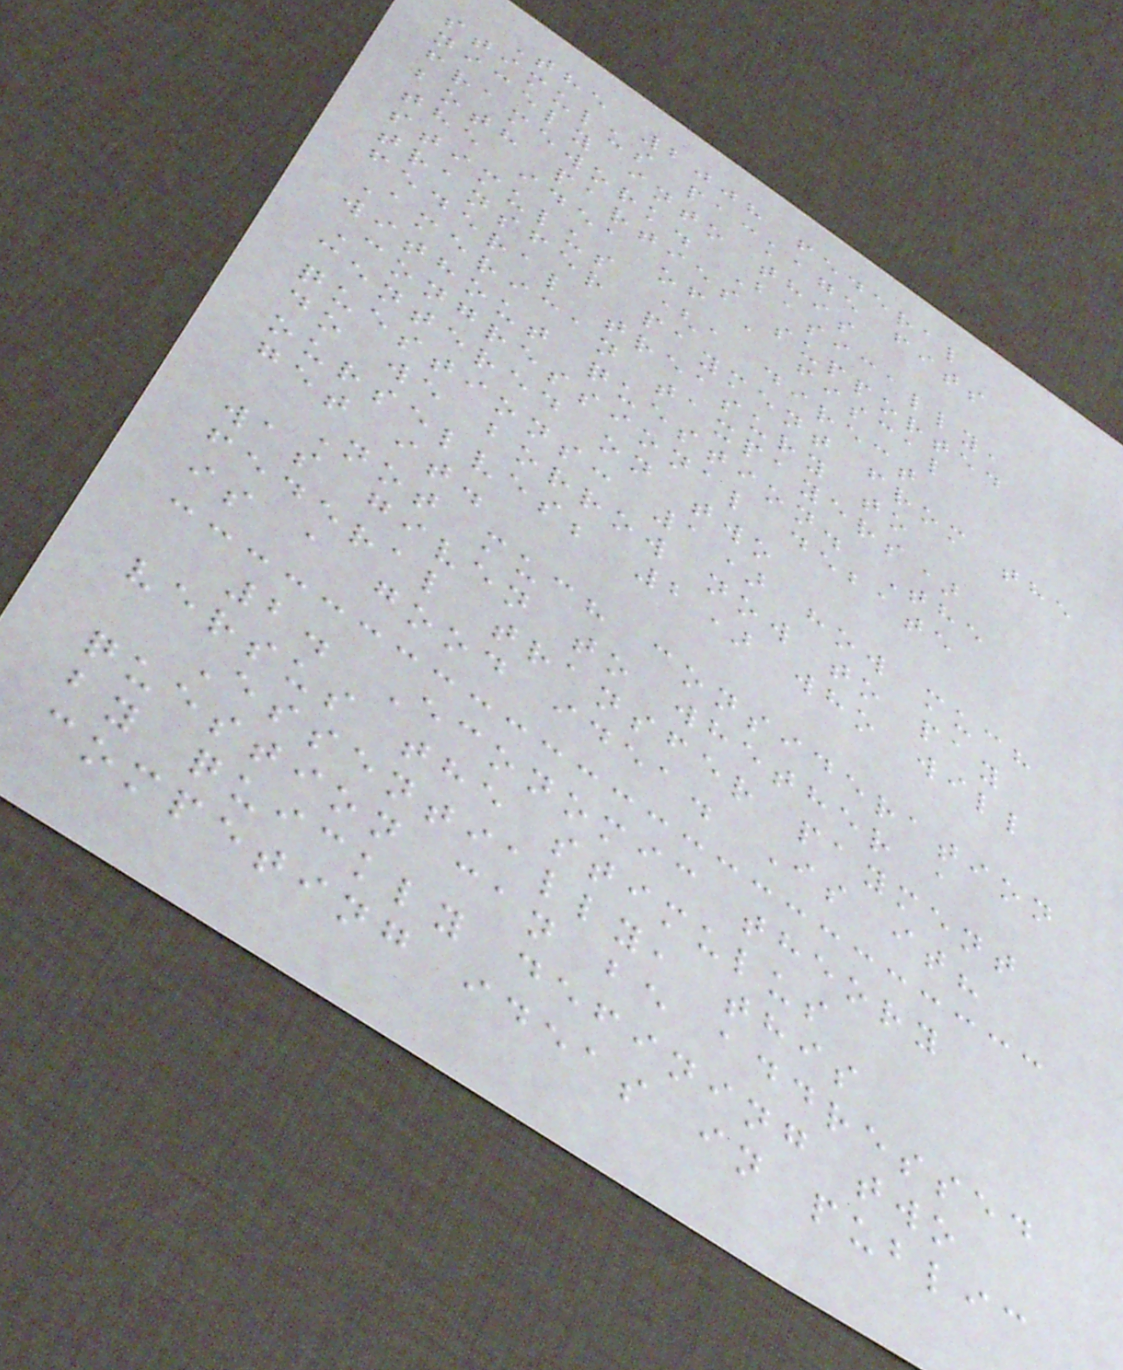The 2008 federal
stimulus package fits
nicely into this
framework. Basically,
both parties supported
the idea of a fiscal
stimulus (a direct
transfer payment from the
federal treasury to
American taxpayers)
without question. The
Congressional debate
centered on two
questions: 1) how much
do we borrow now to pay
ourselves; 2) who will
get it.
Not much consideration
was given to whether a
federal transfer payment
is a good idea. Is it?
2. Economic theory
versus the stimulus
Essentially, this
question can be addressed
by quickly defining two
competing ideas in public
